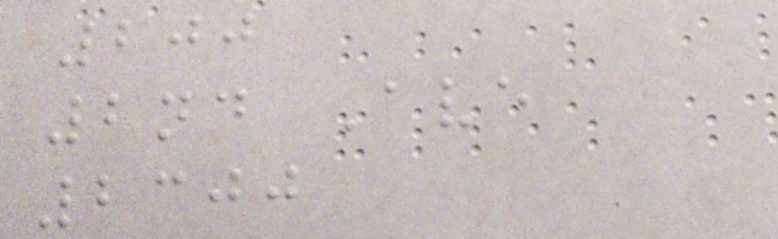200
2nd Ave
2300
